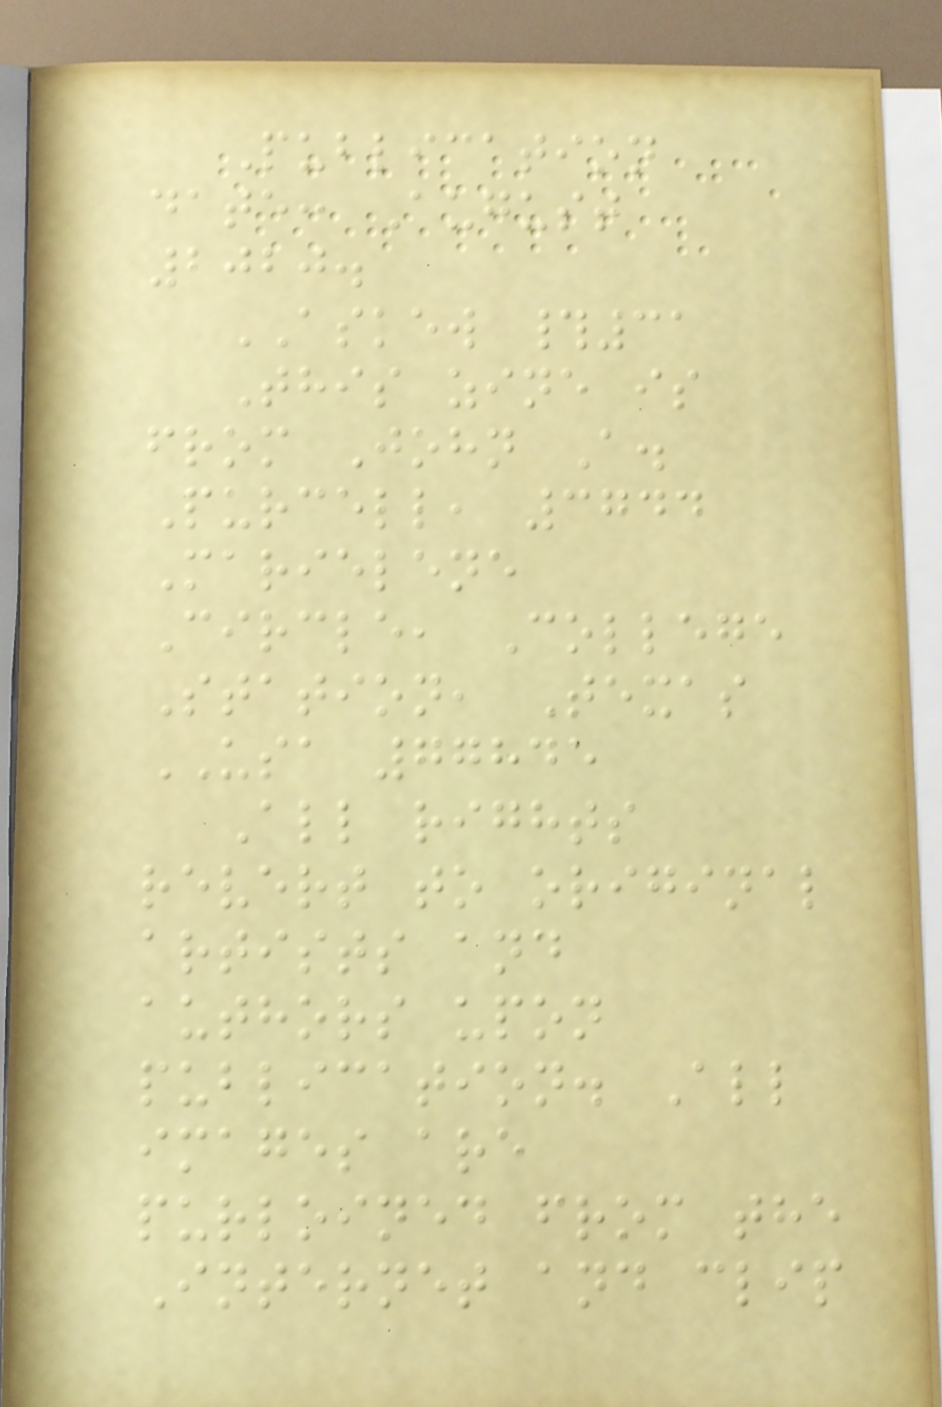Publication
date: August
2020.
ASKEW #31
This zine is
from John A.
Purcell, 3744
Marielene
Circle, College
Station, Texas
USA 77845
All rights
revert to original
artists and
authors upon
publication. All
images are
purloined from the
Internet and clip
